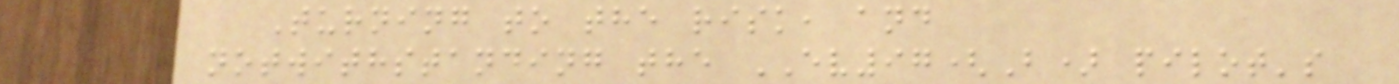Turning to the risk, and
notwithstanding the EV97(B) pilot's
